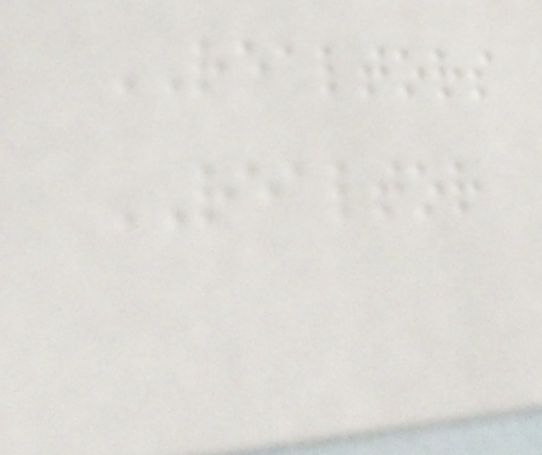REALTORS
REALTOR
